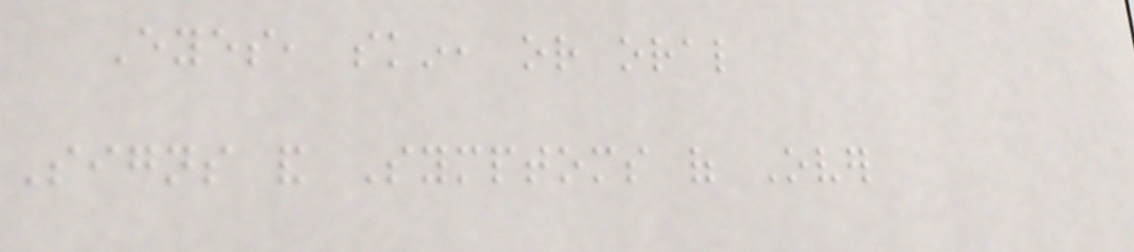Eyes, skin, or oral
Signs and Symptoms of Over
